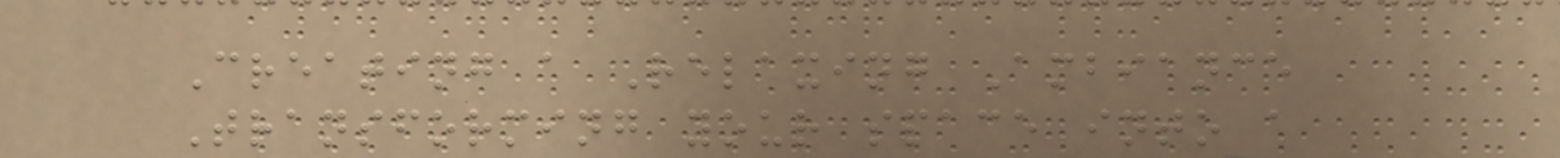Creating a Relaxing Ambiance
Transforming your space into a
